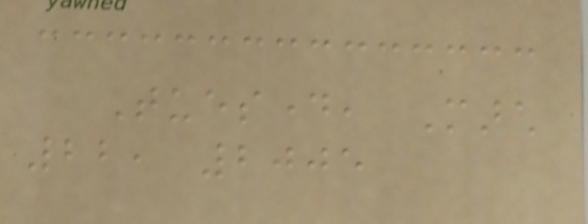Tuesday, March
22, 2005
